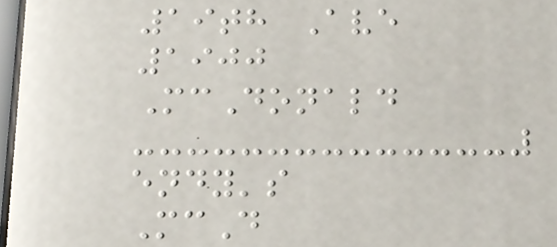19th Ave
1900
McDonald
endy's
McD
